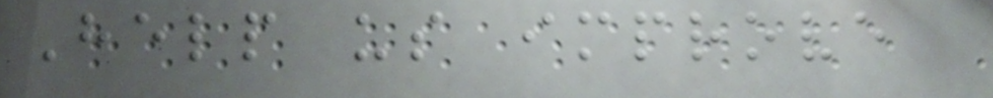Help us improve
